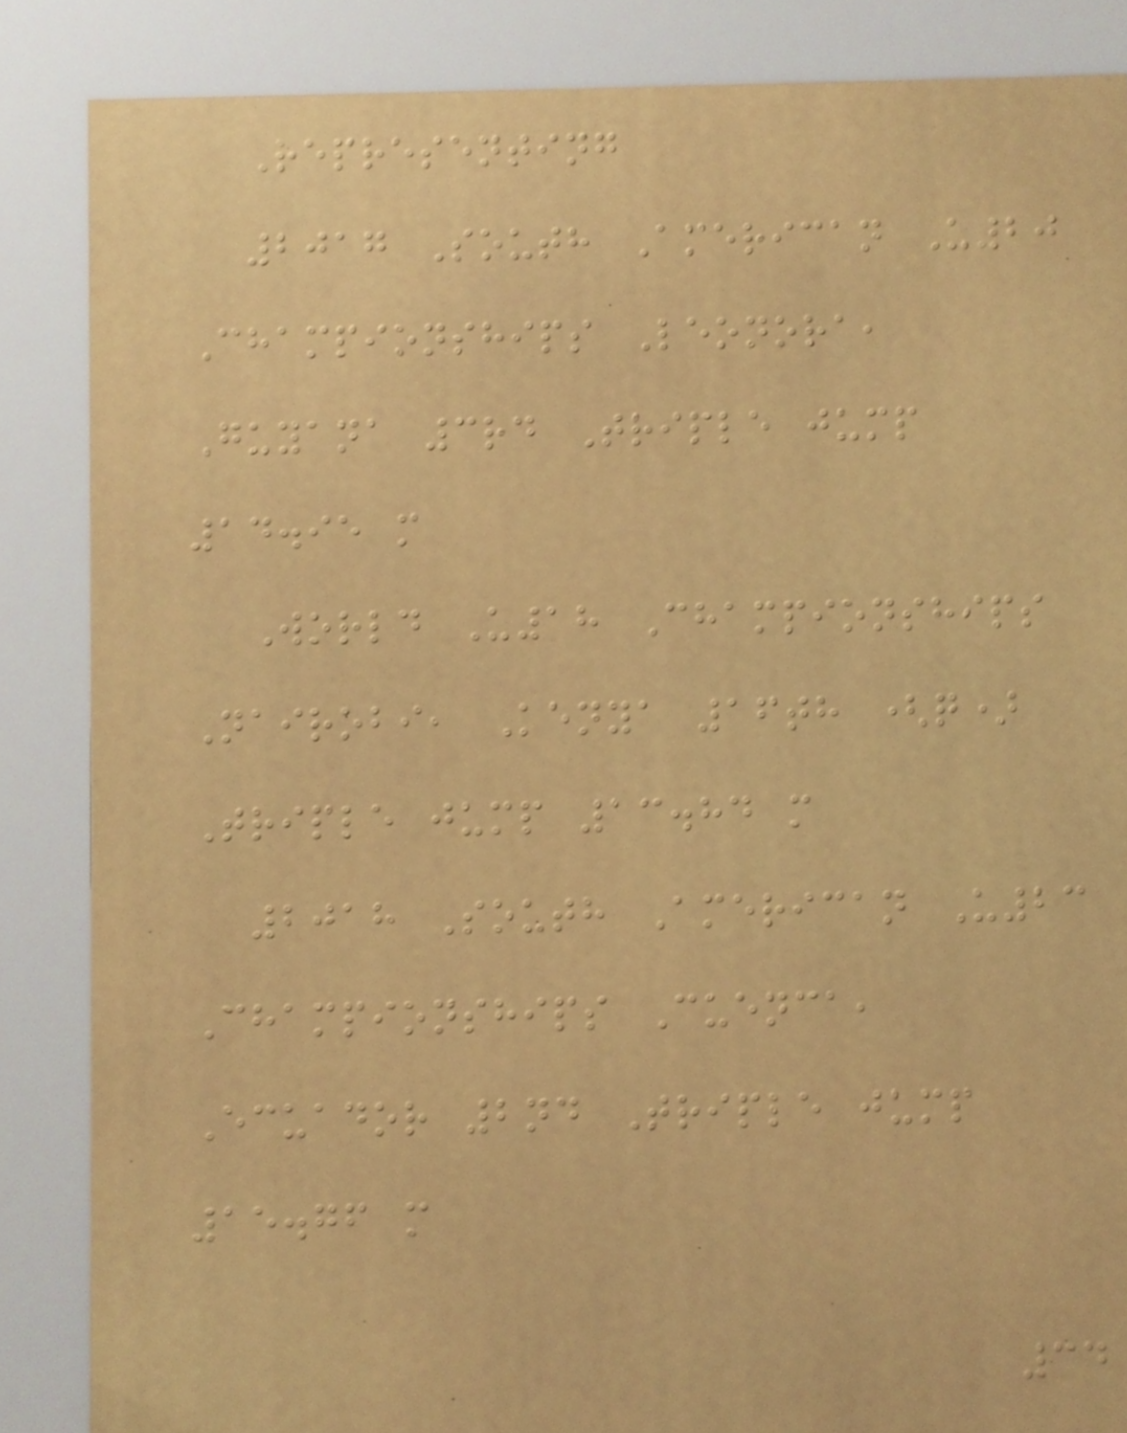Representing
2017 South American U20
Championships Leonora,
Guyana 3rd Triple jump
14.95 m
World U18 Championships
Nairobi, Kenya 16th (q)
Triple jump 13.84 m
2018 South American U23
Championships Cuenca,
Ecuador 2nd Triple jump
15.76 m
34
